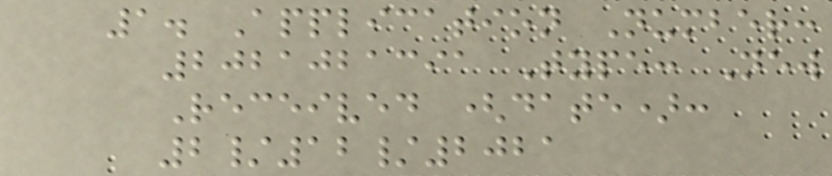1. Application Number:
2021021391 Type: New
Received (date):
2/12/2021
